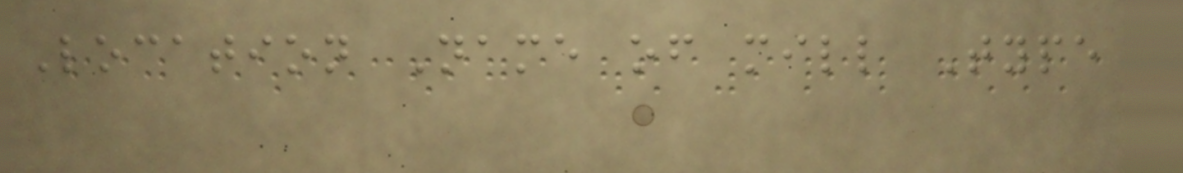Location Name of mill Type
